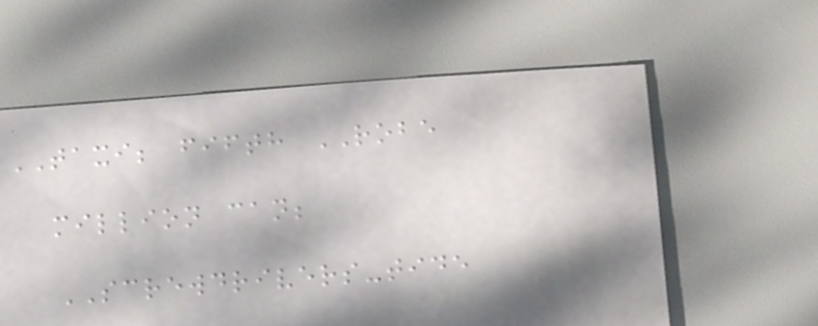TAXI; fifth ROBE
million can;
SCREWDRIVERS-tide
